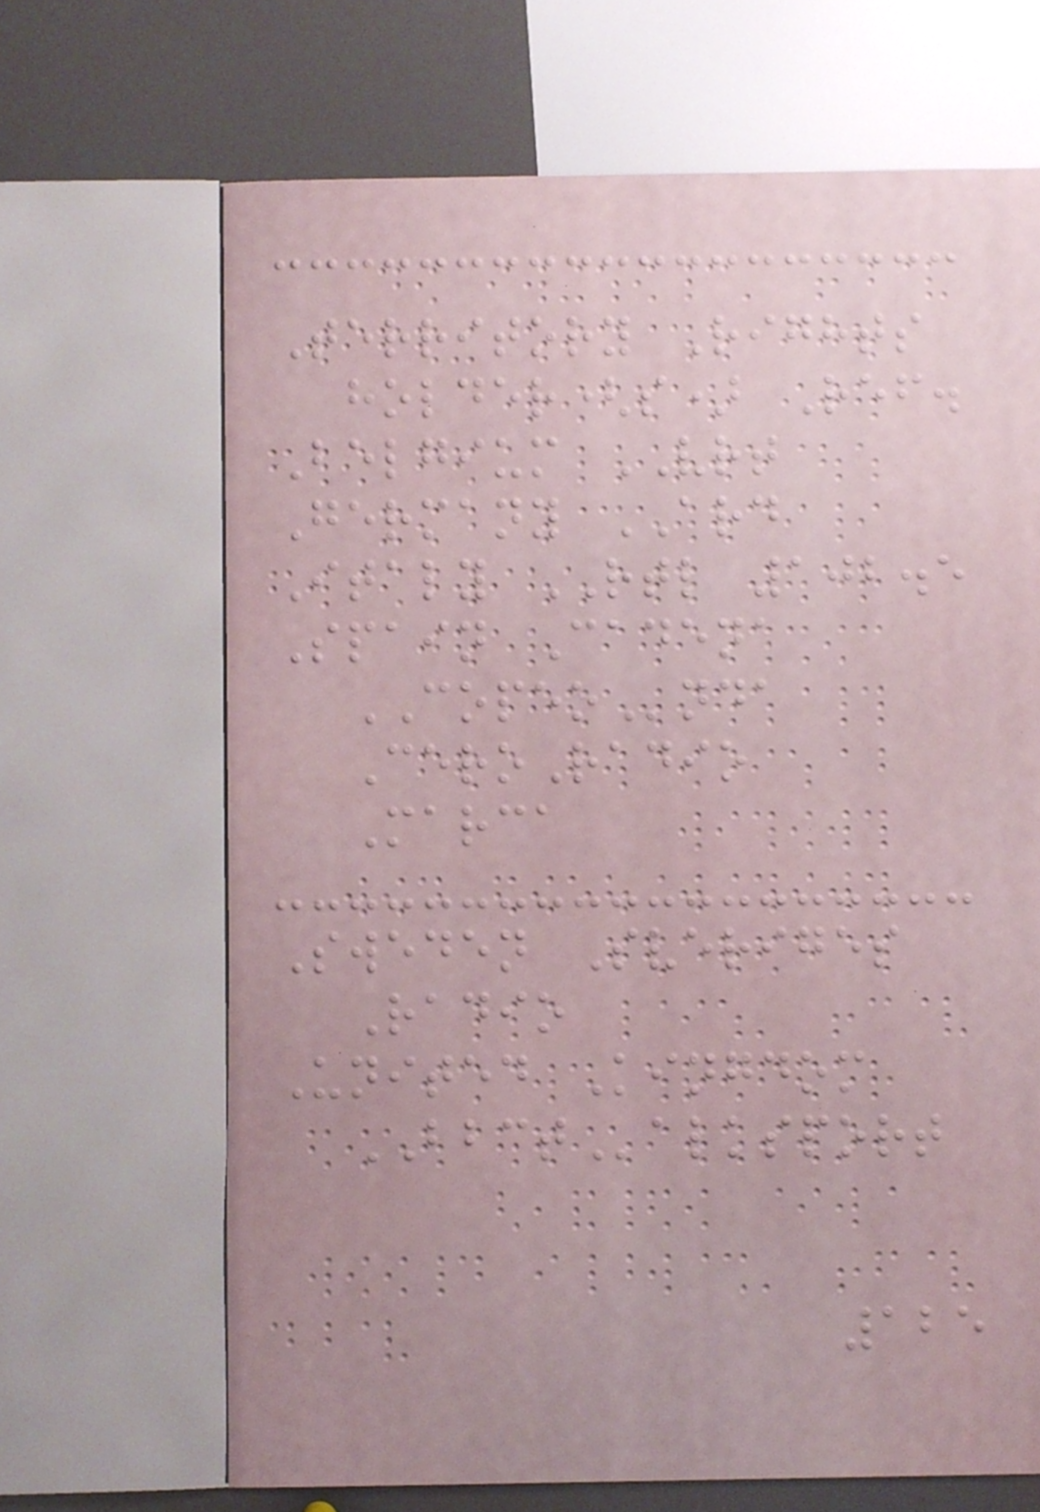Territory Rights
holder(s) Ref.
Belgium VRT
Germany ARD
Italy RTL 102.5
Spain Cadena
COPEOnda
CeroRadio
Marca
Sweden Sveriges
Radio
United Kingdom
BBCTalksport
125
